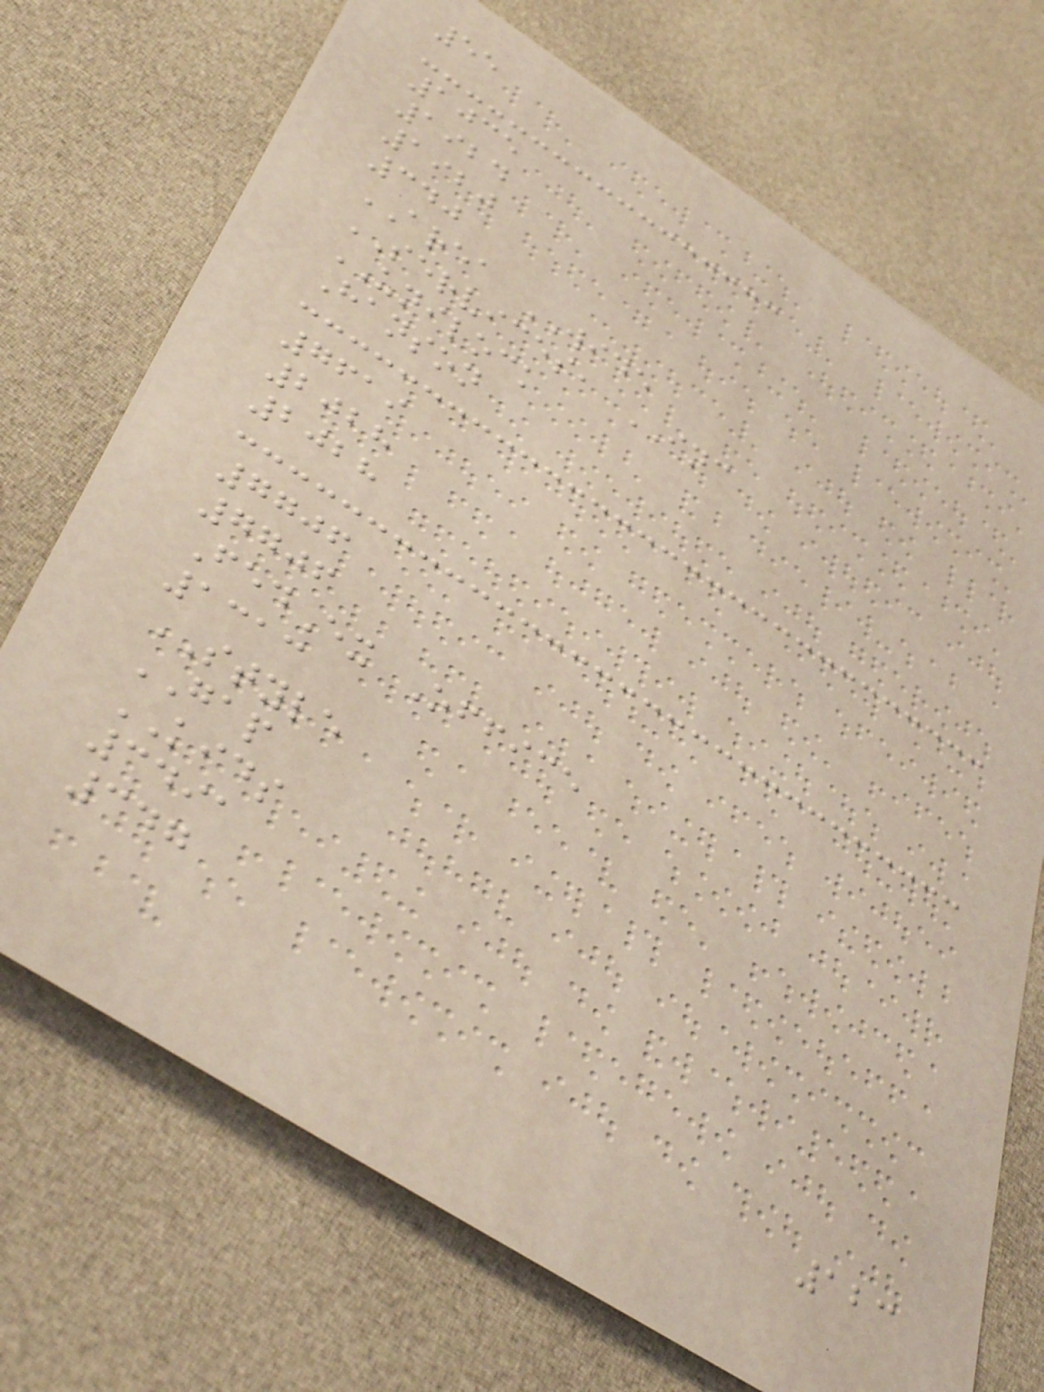55
1035
1924
1920
340
AREA WIDE
SERVICES, INC
UNILOCK
Hanson
7619
2028
2028
7706
7706
FedEx Office
1313
STYLE
GAP
KIDS
3491
347
123
